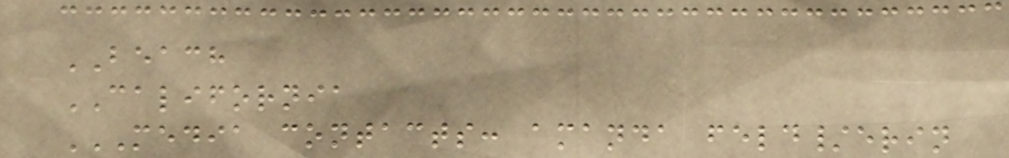BEACH
CALIFORNIA
MEDIA CONTACTS: AMANDA FELD/ERIN
